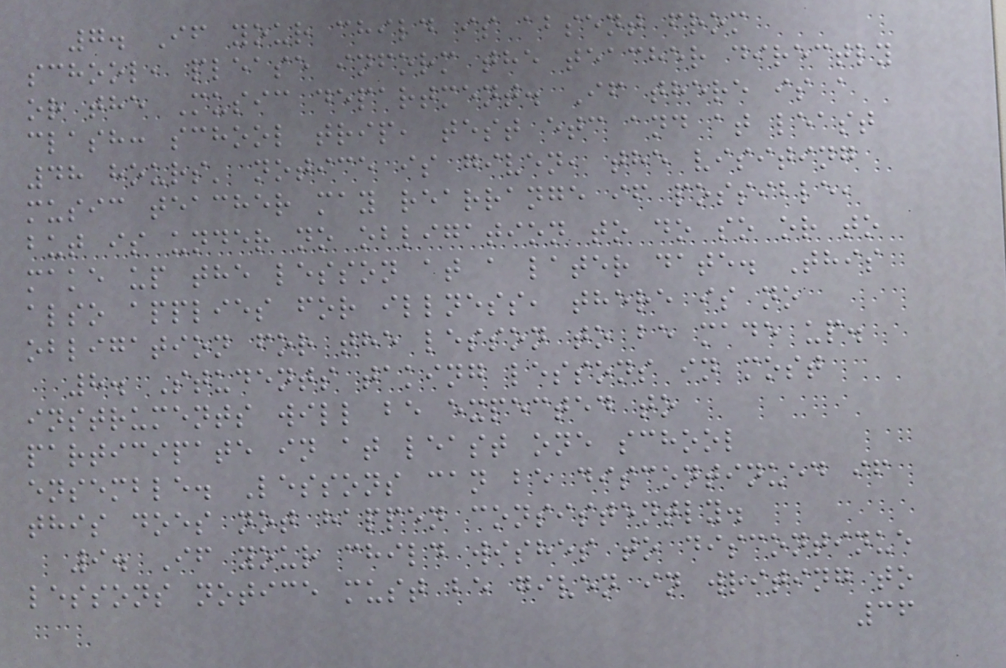7. If your child is absent from
school, please inform the teacher directly
or the Music department. If there is a
clash: school trip, test etc and at least
48 hours' notice is given, the visiting
music teacher may rearrange if possible,
but is under no obligation to do so or to
make up the lesson at a later date. This
also applies for illness, there is no
obligation for the lesson to be made up.
8. Students taking lessons in most
instruments will be expected to
participate in at least one school
ensemble. Lessons can be discontinued if
this does not happen consistently.
9. If your child wishes to discontinue
lessons notice must be given in writing to
36
